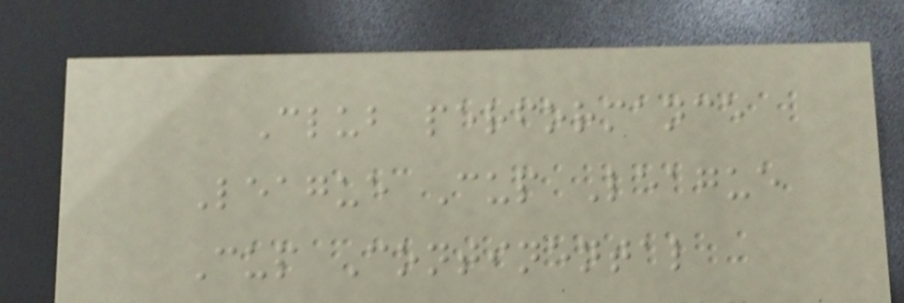Club performance
League Cup League
Cup Continental
